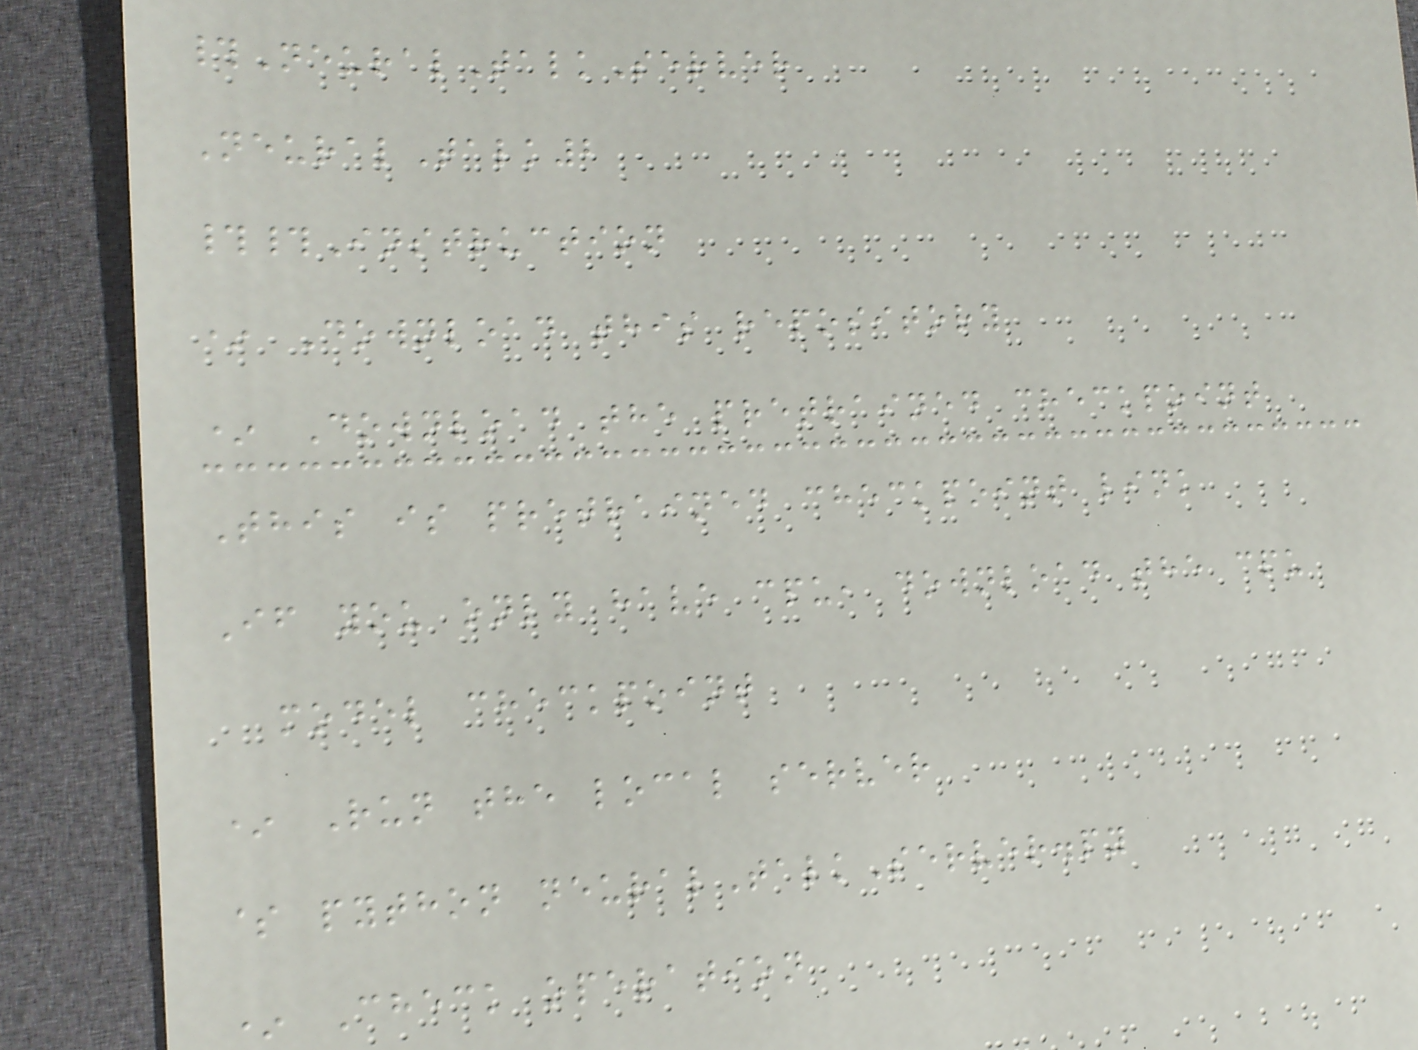#NeuralTalkServer
NeuralTalk2
##Instruction
* Download this repository
* Download the pretrained checkpoint
This is pretrained checkpoint link
If you only have cpu, download the cpu
model checkpoint
* Run the local server
$ python neuralTalkServer.py
* Check operation
